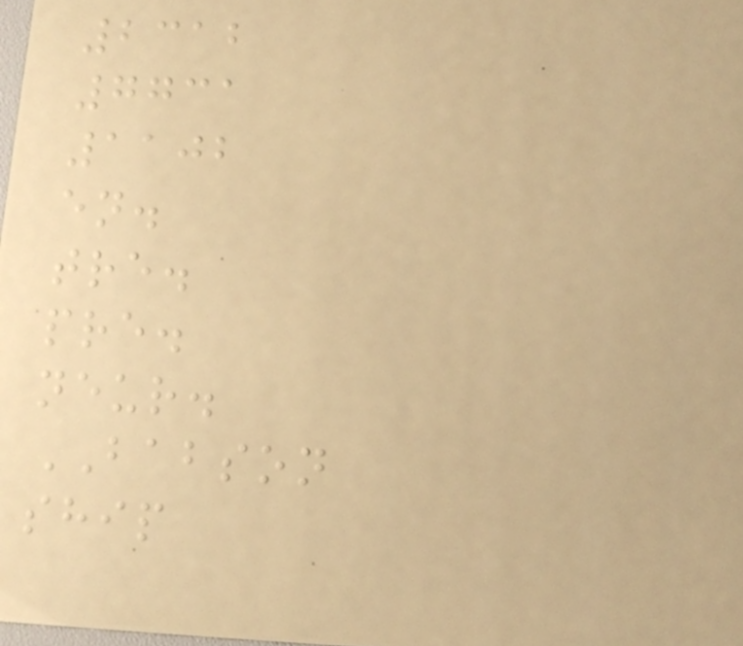2312
7731
1102
en.
tre.
pre.
neur.
BABSON
ship
